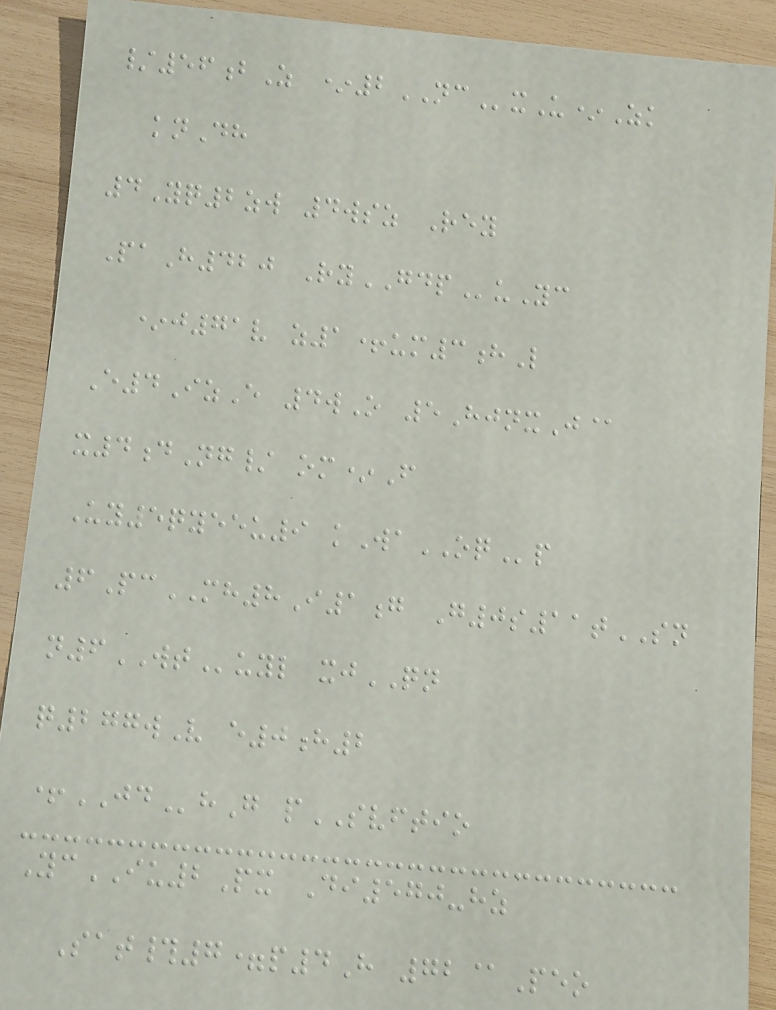/56bZ *2NCxU*Zk
knDh
4Yq2zw 4wsz Rey
PaH420 RyGDPuYc
*j71v z1+um3hL
E4IzE 4wO 5HjnxJ@
x4dNg/ om*F
Uy5qyeeu9 kWaOQp
6PcMH8I1g G0s11tSN
n6WTuyl xjQN
q277wV e0h2
+JDhG pSVFTIO
YcIU2Px Di570-hz
Sat#7=p4H 72@Peo
